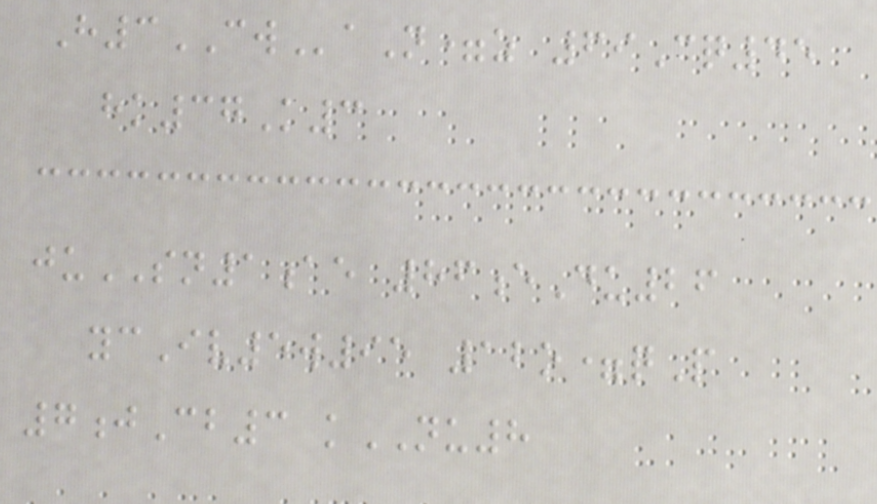H3CWaN=z 69Cq45
hk37K3
juSN1ae 86eDu26
ycIv5w95 12o=qP
7jCb3 kNU8
